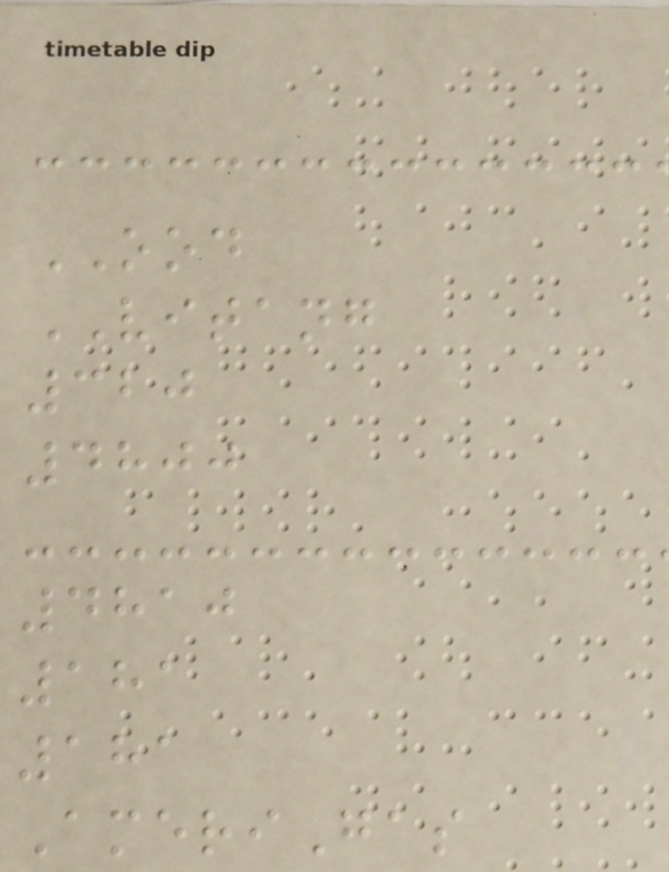OOD
VITANG
320
4800
4810
181
181
AmeriGas
